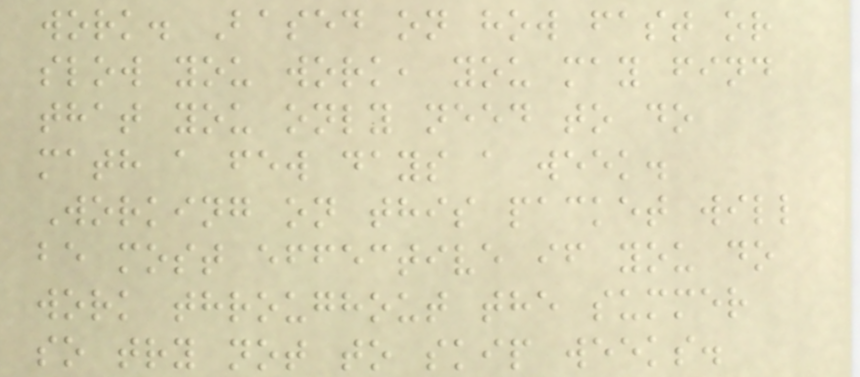work. Based on how fast or
slow you work, you may find
that you only need to do
math a few days a week.
Working on this packet will
be most effective if you do
work throughout the summer
so try not to skip weeks.
